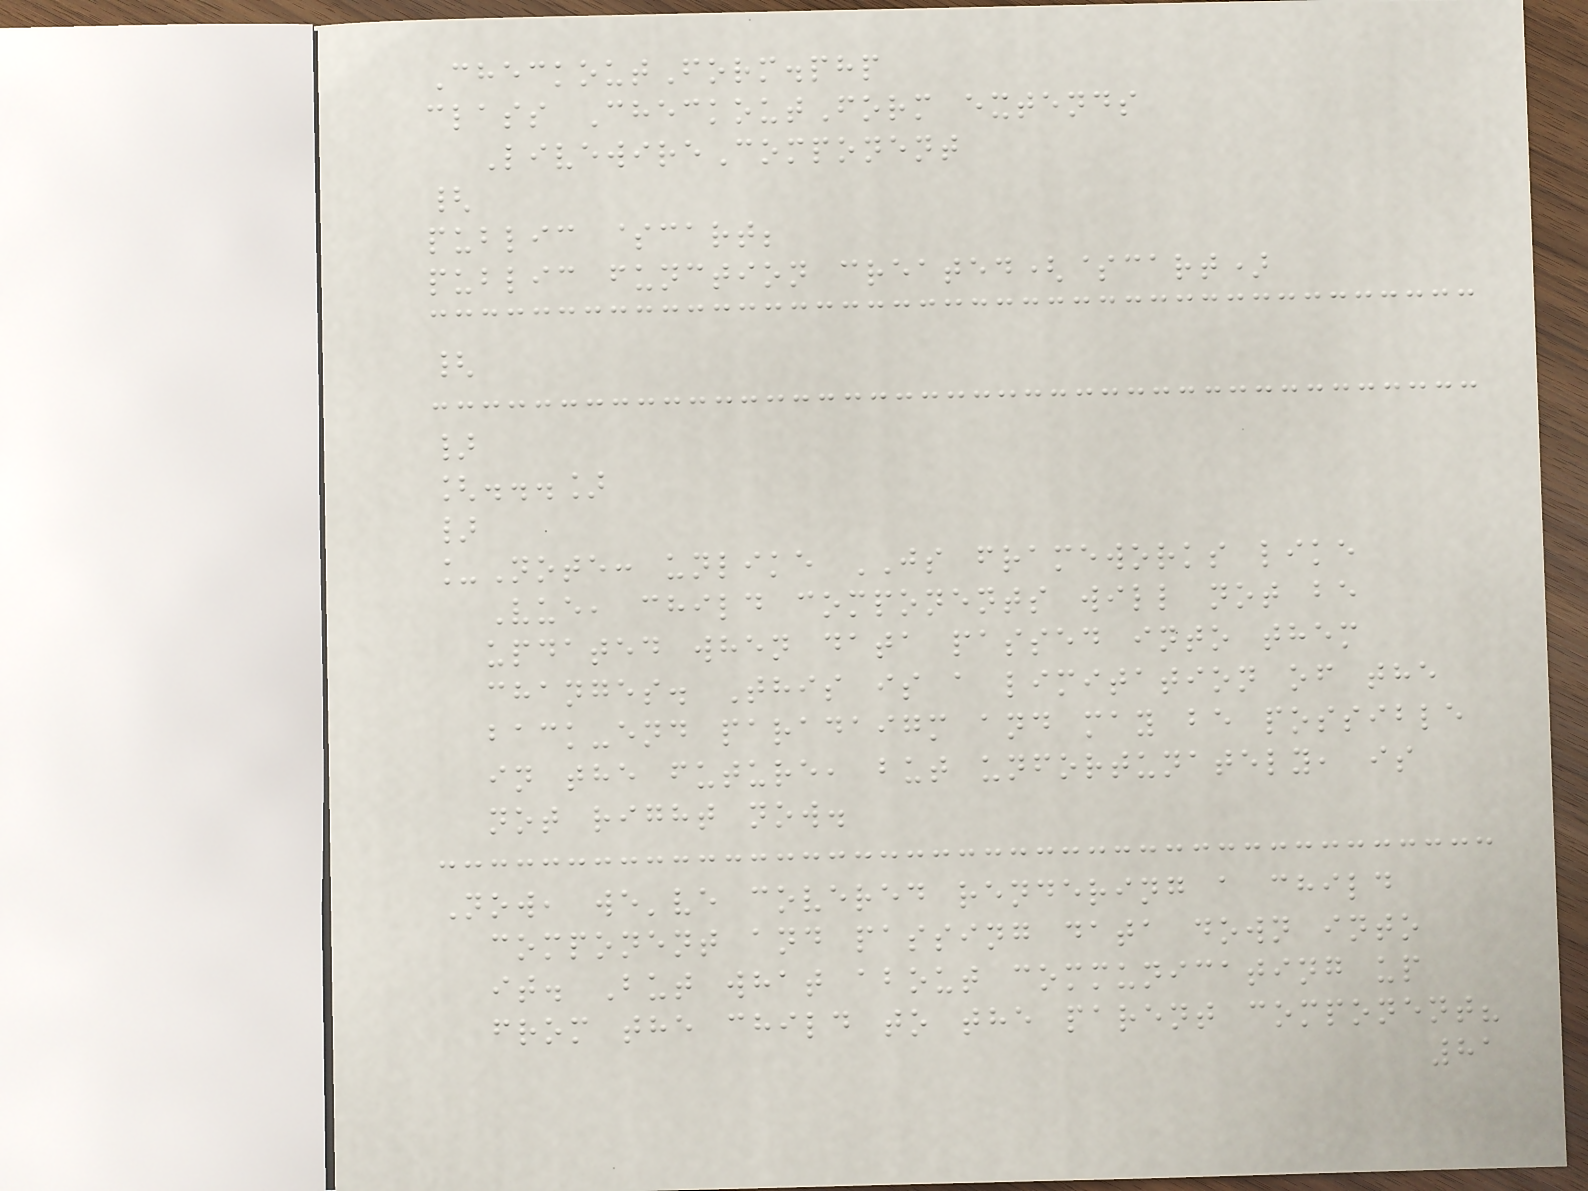CheckoutForm.php
class CheckoutForm extends
LivewireComponent
{
public $cart;
public function created($cart)
{
}
[...]
}
_Note: unlike JS frameworks like
Vue, child components will not be
updated when data passed into them
changes. This is a limitation of the
back-end paradaigm and may be possible
in the future, but unfortunately, is
not right now.
Now, we've covered rendering a child
component and passing data down into
it. But what about communicating up
from the child to the parent component?
81
